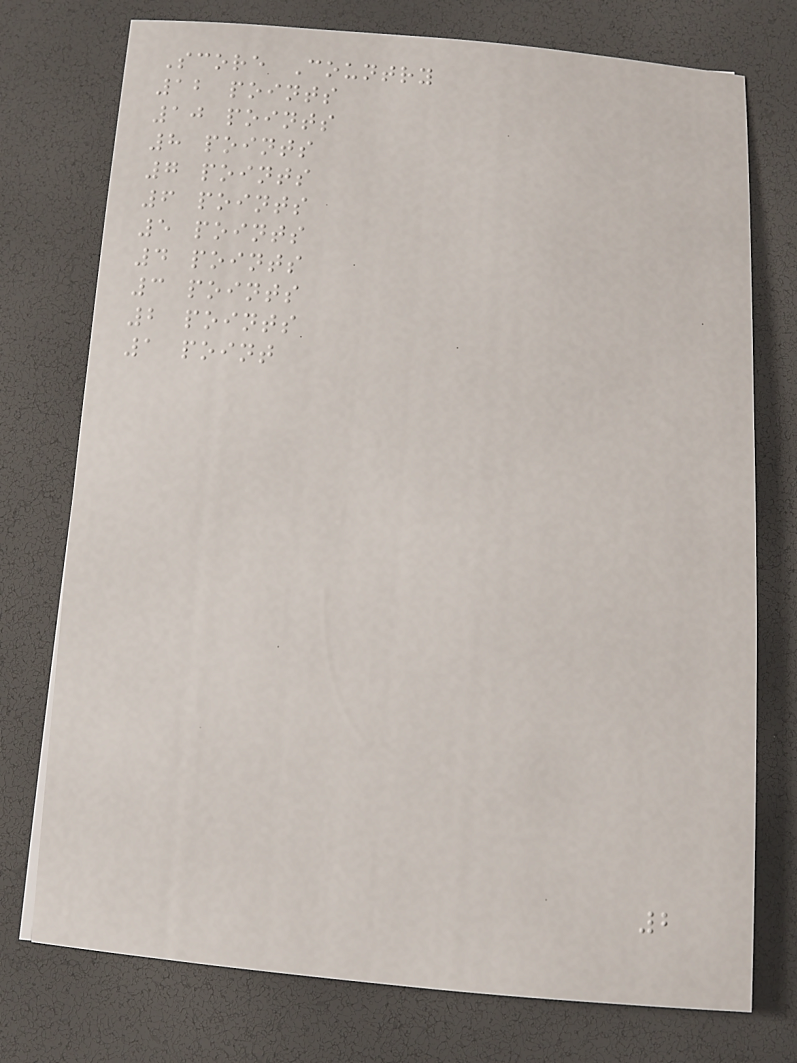Score Country
12 points
10 points
8 points
7 points
6 points
5 points
4 points
3 points
2 points
1 point
2
